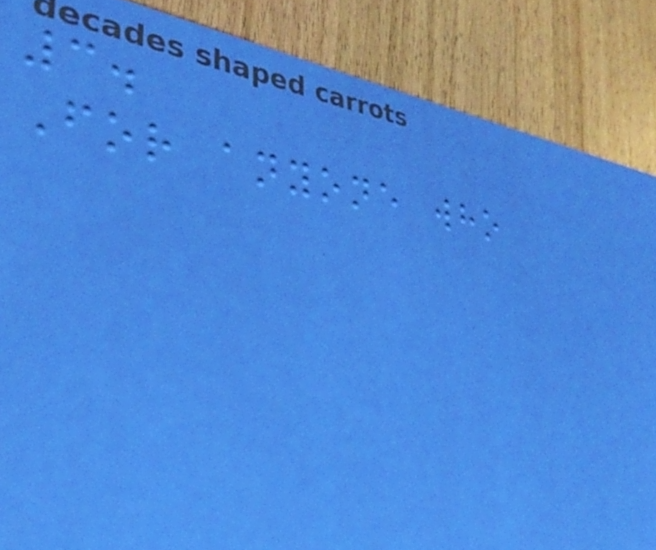3.
For anyone who
